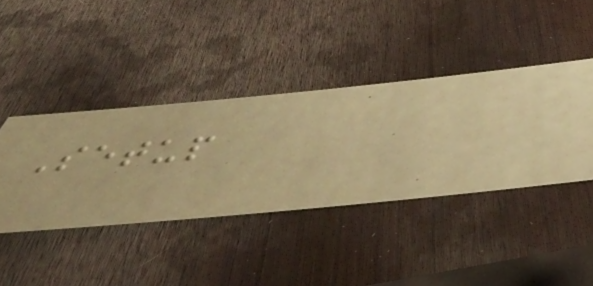Setup
